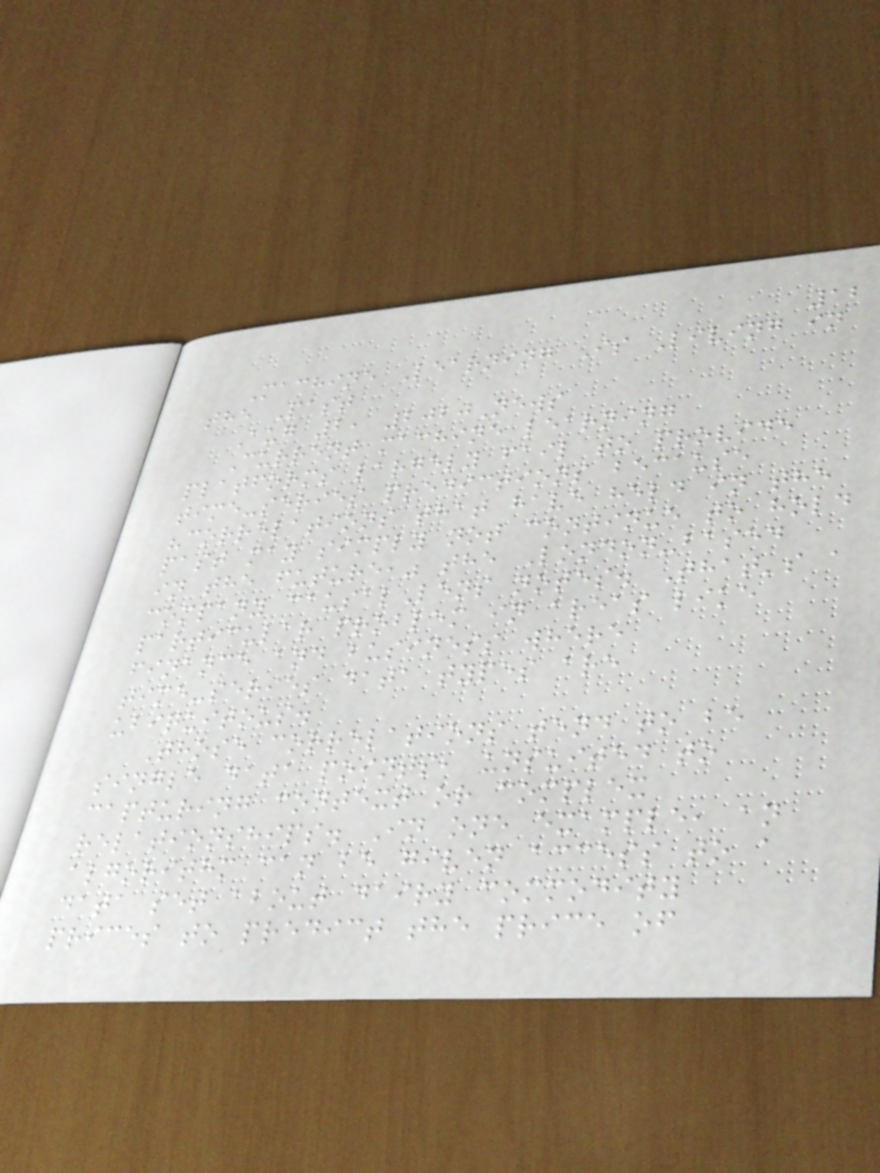12
Machine Learning Is Living in
the Past
Aug 2, 2020News
Current machine learning
platforms largely fail to provide
time-series predictions because
"correlations that have held in the
past may simply not continue to hold
in the future," the London-based
company causalLens notes. That's a
particular problem in areas like
finance and business where
time-series data types are
ubiquitous.
Those correlations tend to be
single data points, unsuited to
capturing context or complex
relationships. In one example, an
algorithm can be given access to a
data set about dairy commodity
prices to predict the price of
